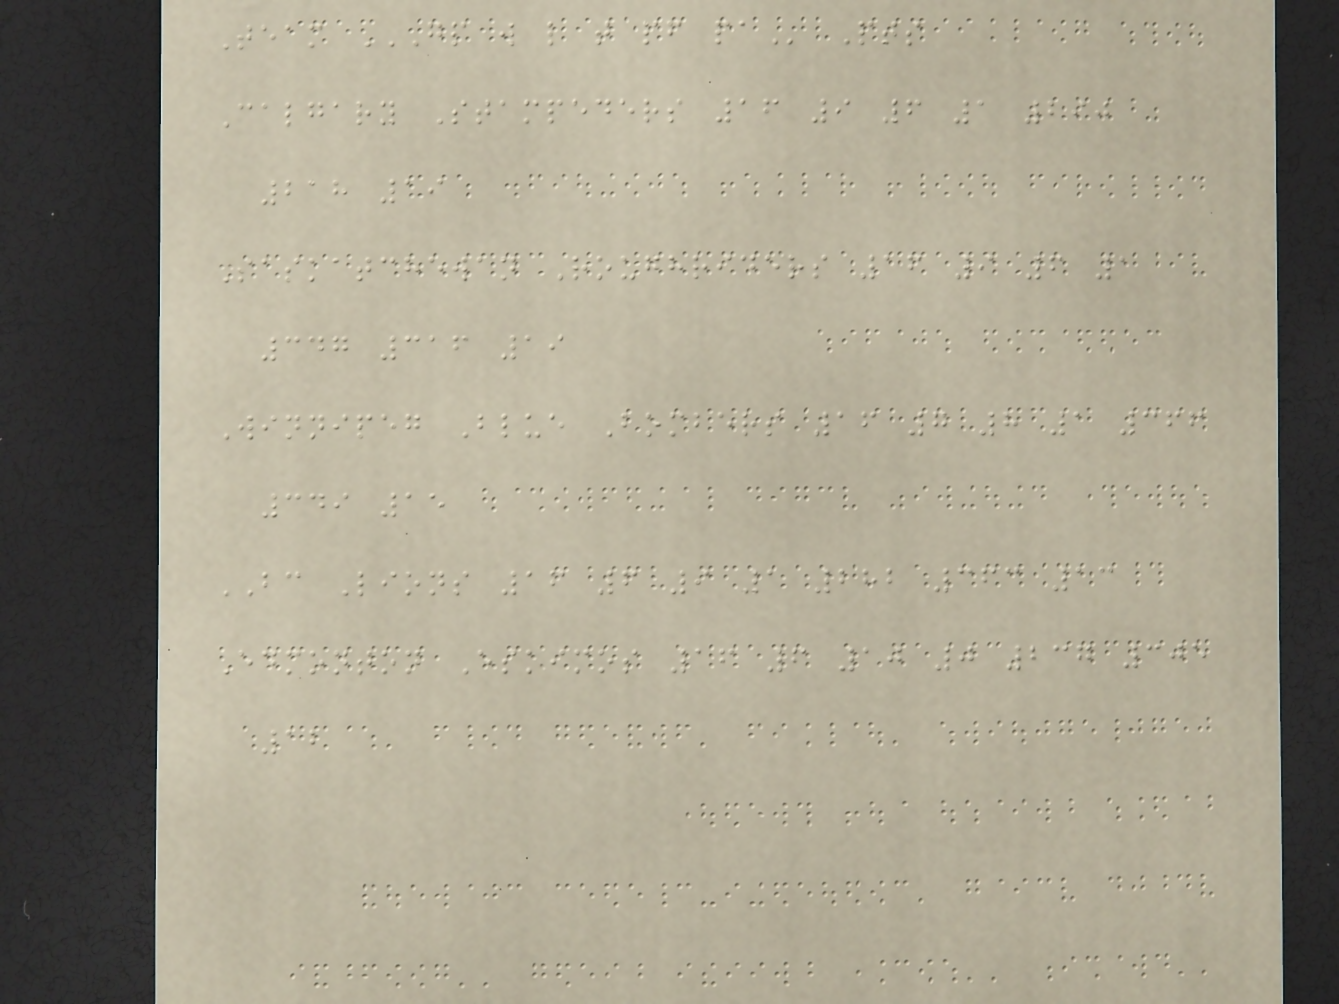Team GP W L T PF PA Pts
Calgary Stampeders 16 9 6 1 290
218 19
Saskatchewan Roughriders 16 9 6 1
347 316 19
Winnipeg Blue Bombers 16 7 8 1 366
349 15
BC Lions 16 6 9 1 282 363 13
Edmonton Eskimos 16 6 10 0 237 305
12
